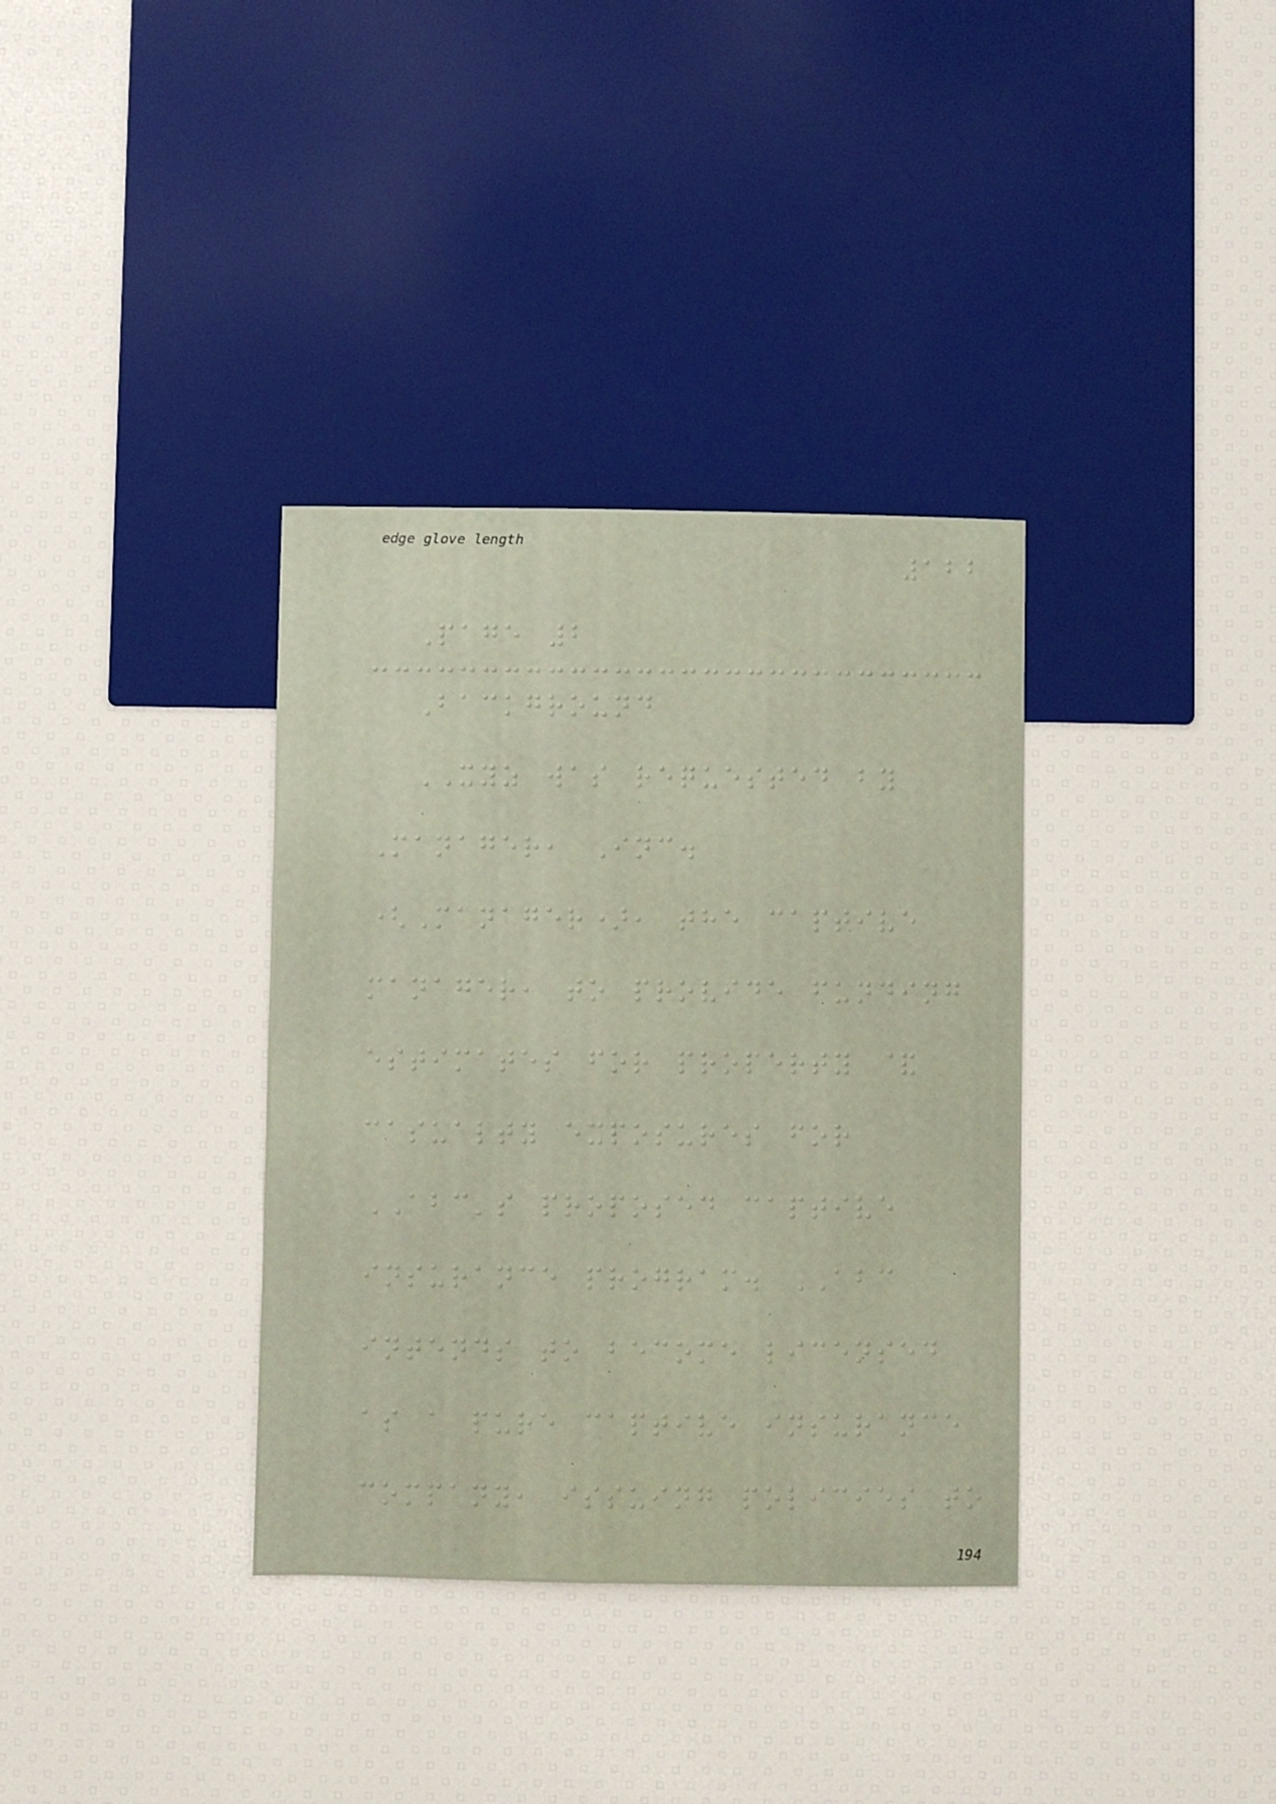122
Page 2
Background
XYZ was requested by
Manager, Inc.
(Manager), the captive
manager, to provide funding
estimates for property &
casualty exposures for
ABC's proposed captive
insurance program. ABC
intends to become licensed
as a pure captive insurance
company, issuing policies to
